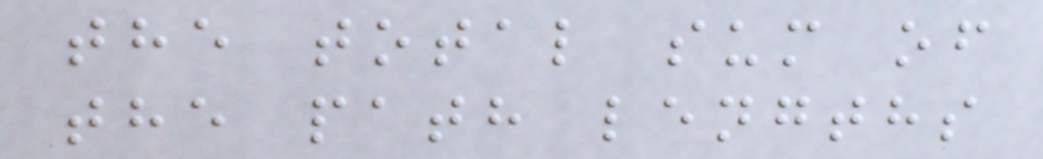the total sum of
the path lengths
